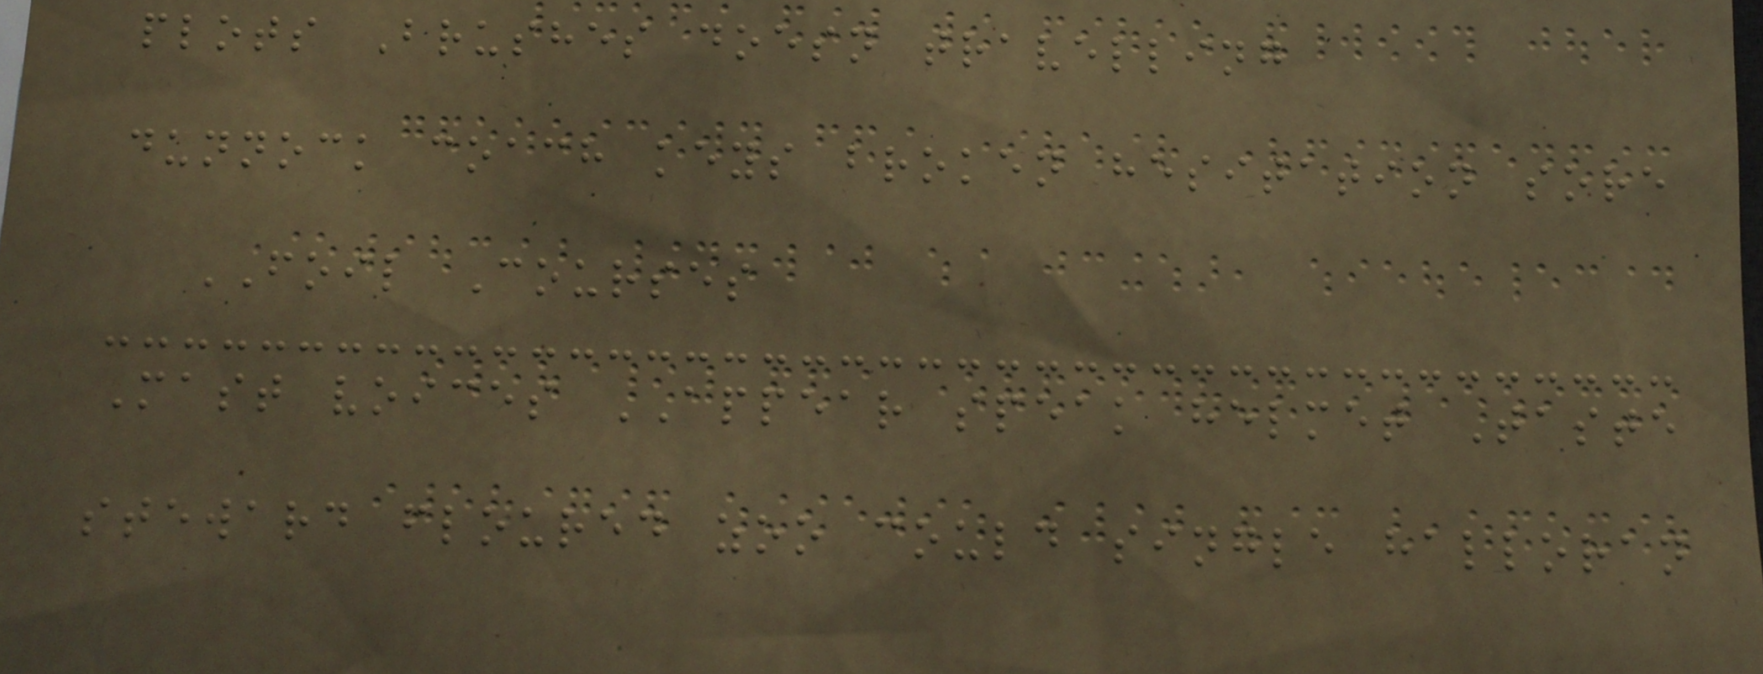plots Brushes doesn travelling
dunnock coach keys broken hesitation sore
FOIL Courses
Mast voices APPEAR speak helmet Taste
steward floured zoo could single halloran
